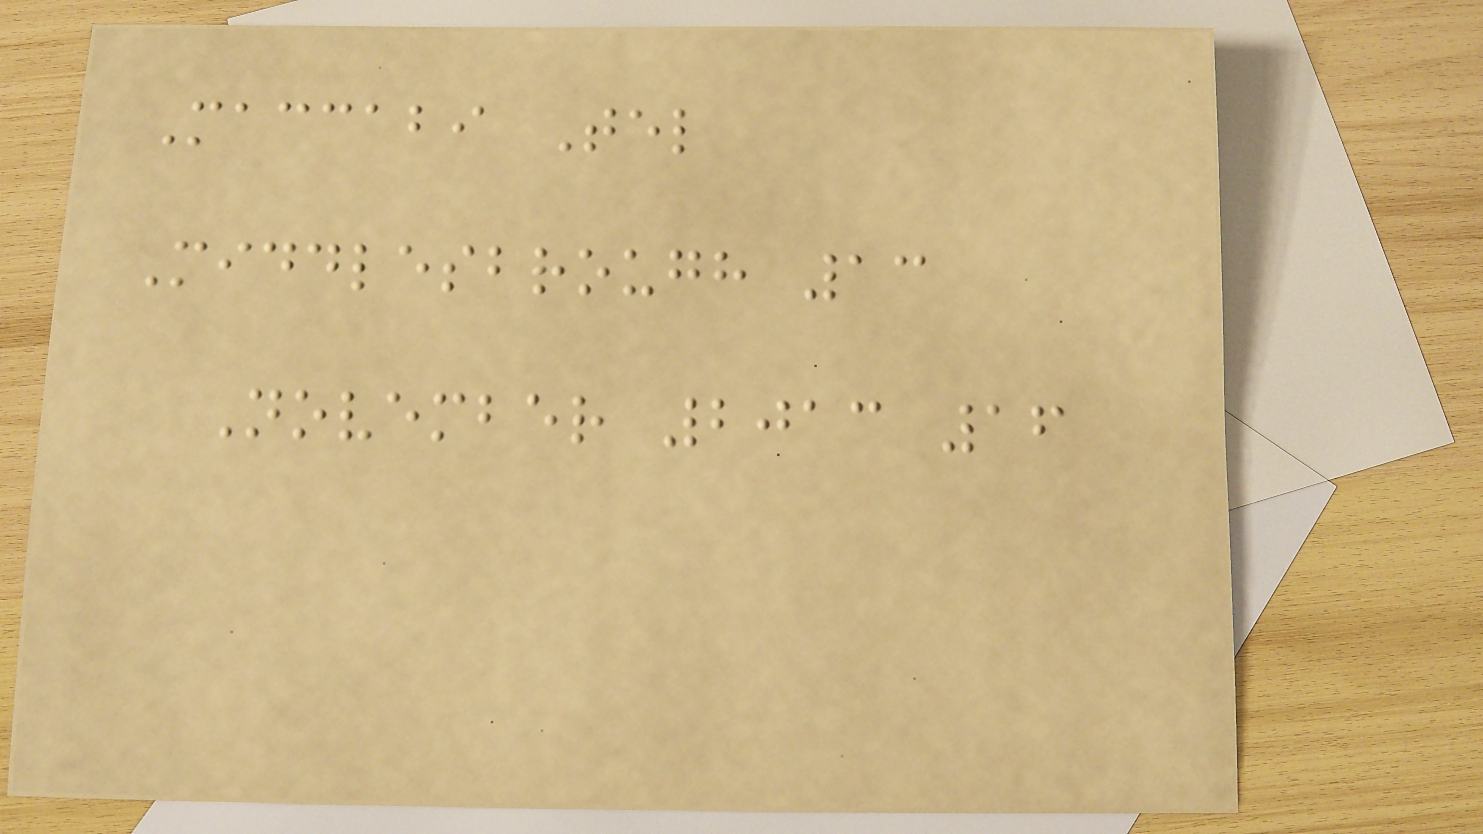Maccabi Tel
Middlesbrough 13
November 2013 16
